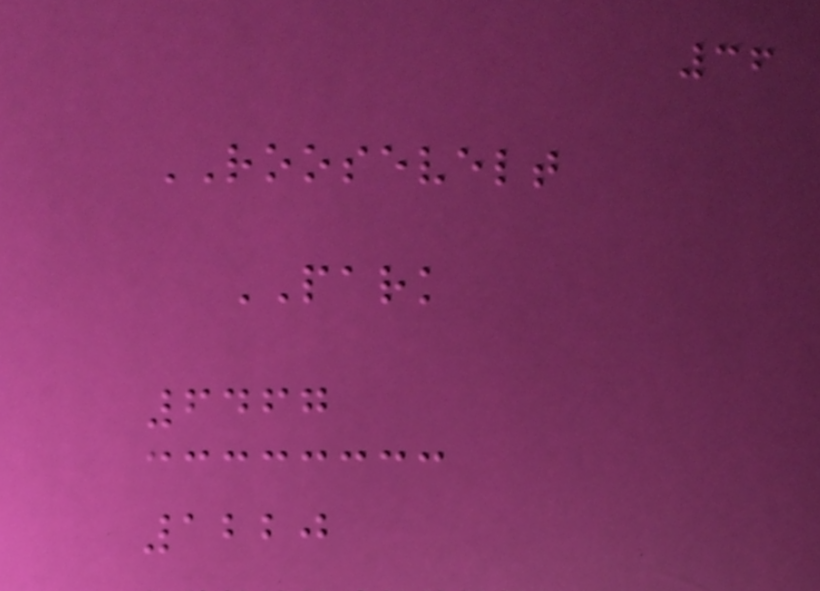36
ROOSEVELT
PARK
6467
1220
